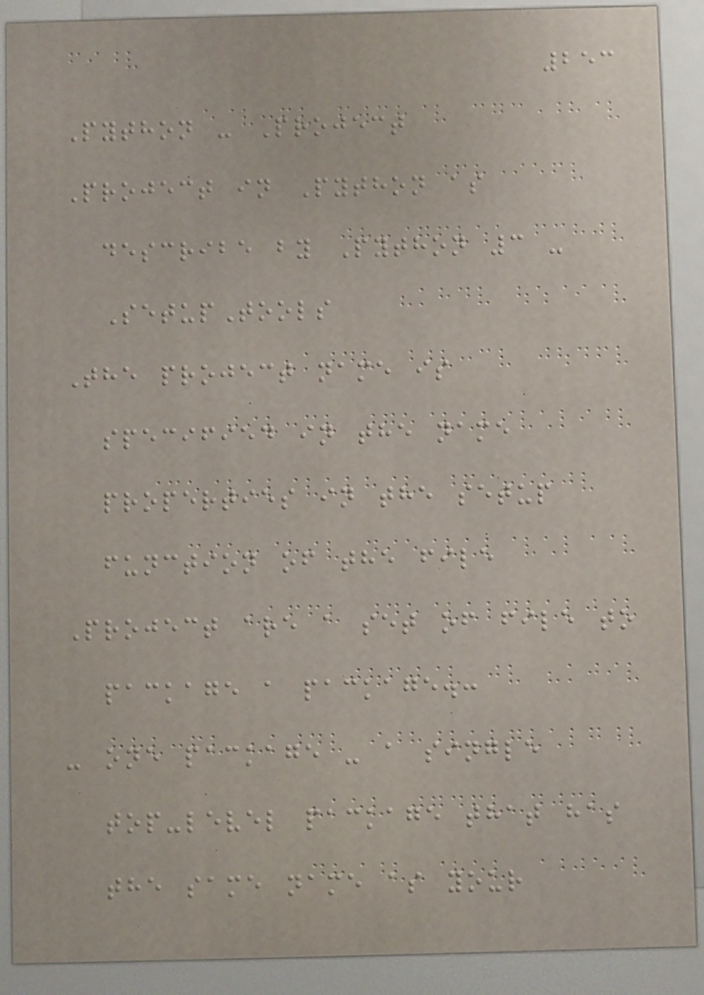253
Python - Project
Project in Python as
describe by Python 3 -
SetupTools
The project name is
specified in the name
properties in the setup
function of the file
Project are a set of file to
package a package.:
- one package - a single
top-level package that has
the same name as your
